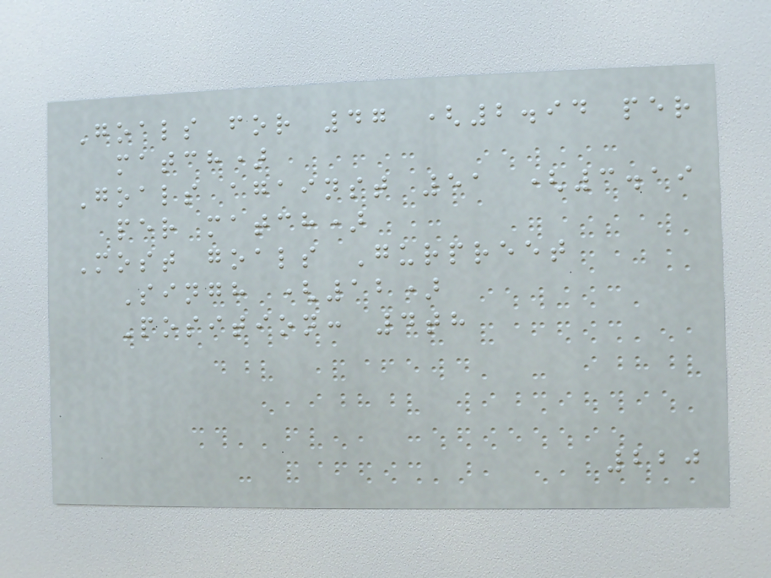Goals for 47 (2.94 per
match)
Goals against 51 (3.19
per match)
Most goals Gurpreet
Singh (12)
Position: 4th
220
